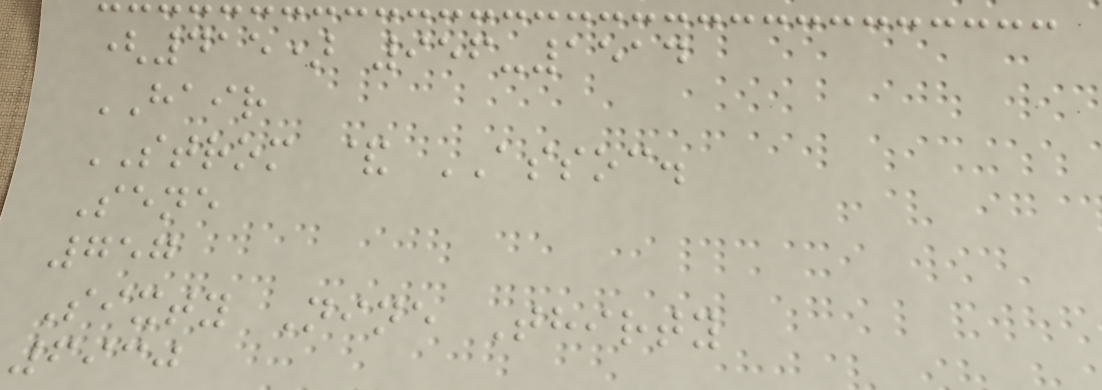(415) 956-1514
HAIR
STROM & ASSOC.
Sene
757
Sixty Nine Thirty
6930
